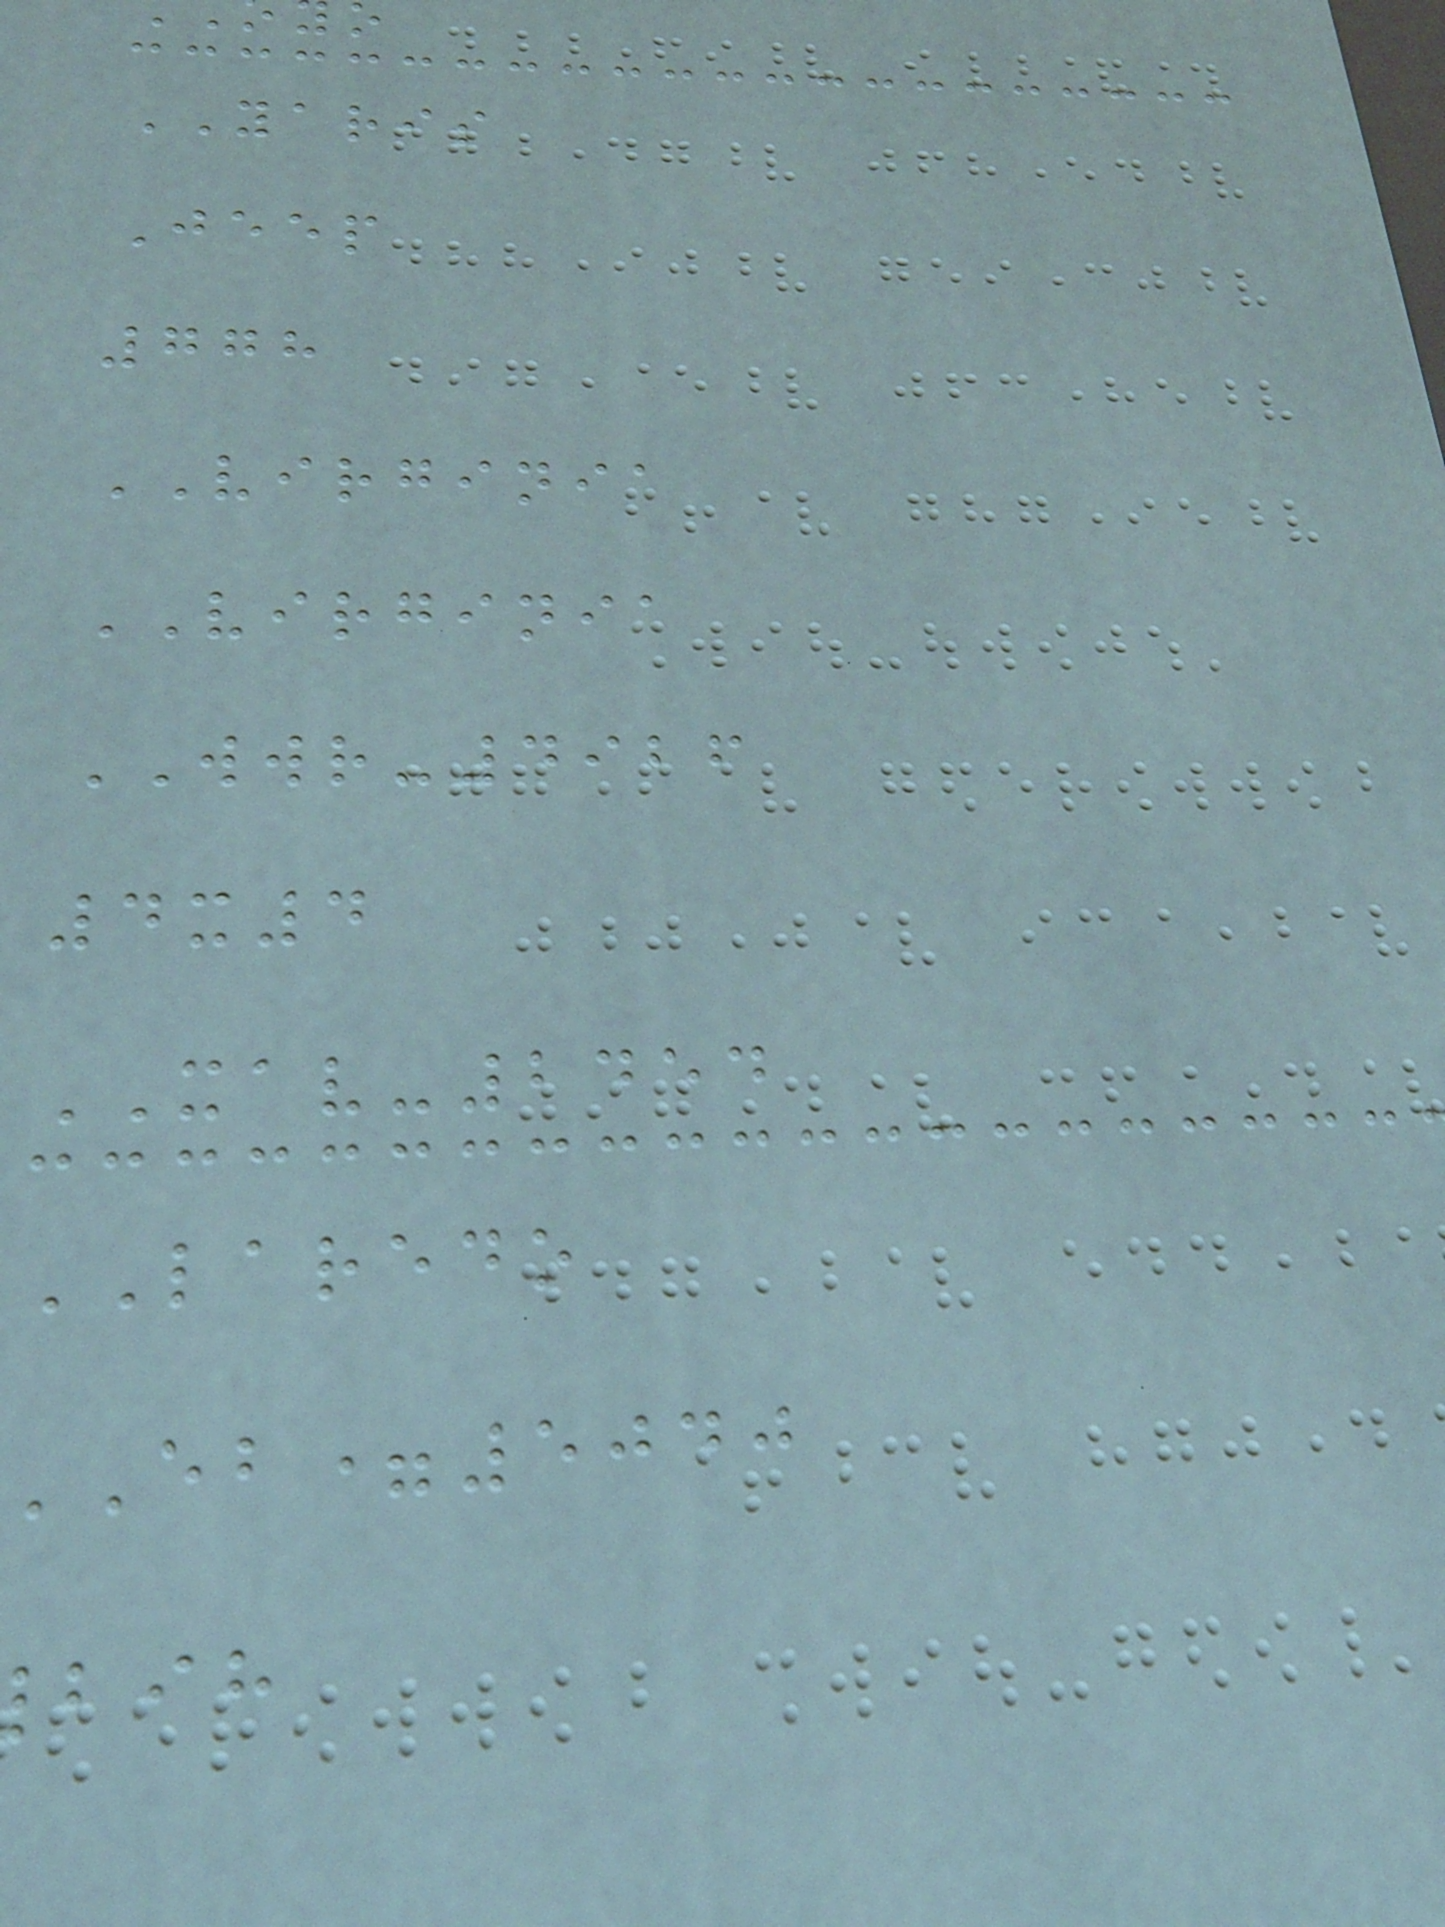YARIS
Jeep
778
VIRGINIA
VIRGINIA
WWR-4926
4x4
XAV-2454
LAREDO
eb=5040
